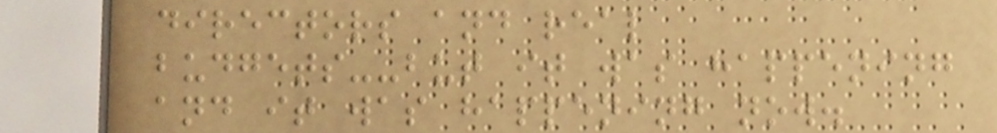directors and real
budgets--but it was happening
and it was happening now.
